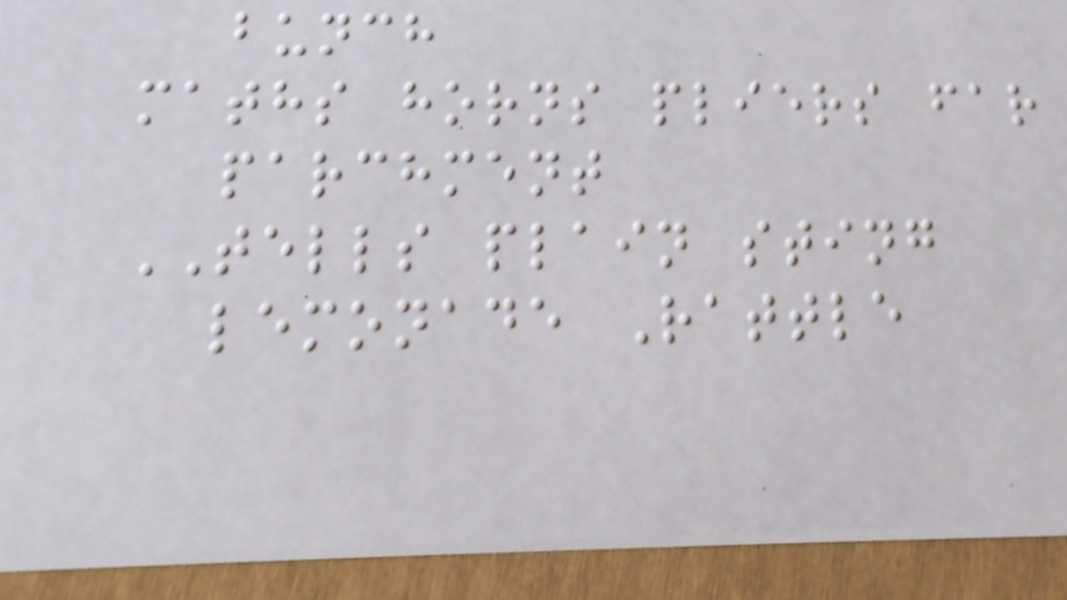bunch
maths horns pliers far
parchment
TELLS plain sting
lemonade Rattle
